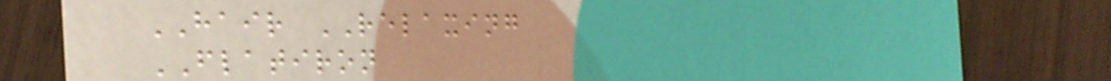HAIR RELAXING
FLATIRON
